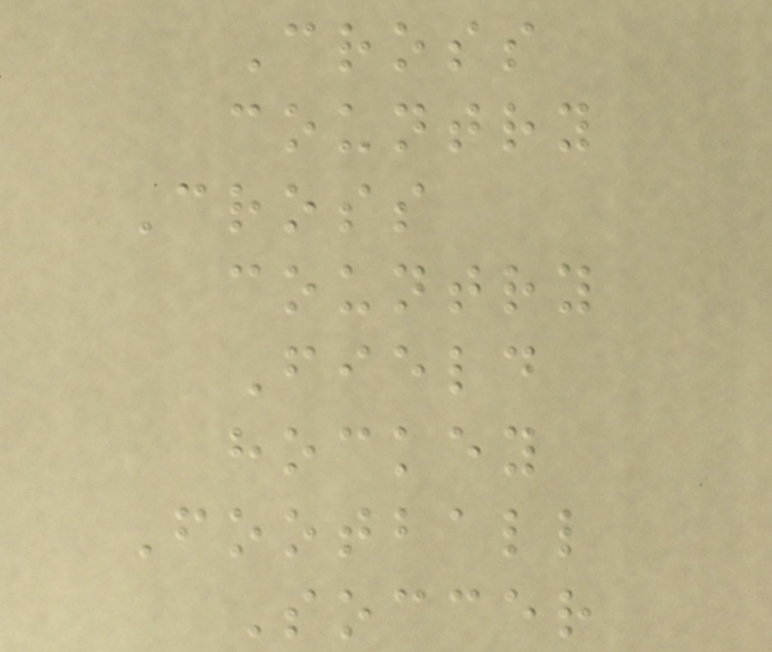Cross
country
Cross
country
Field
hockey
Football
Soccer
